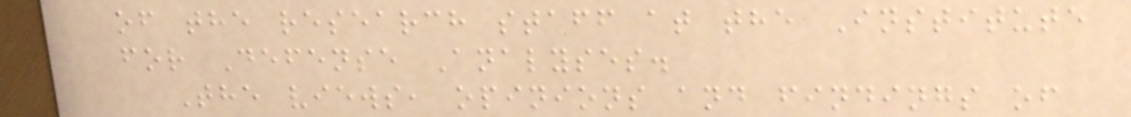of the research staff at the Institute
for Defense Analyses.
The views, opinions and findings of
